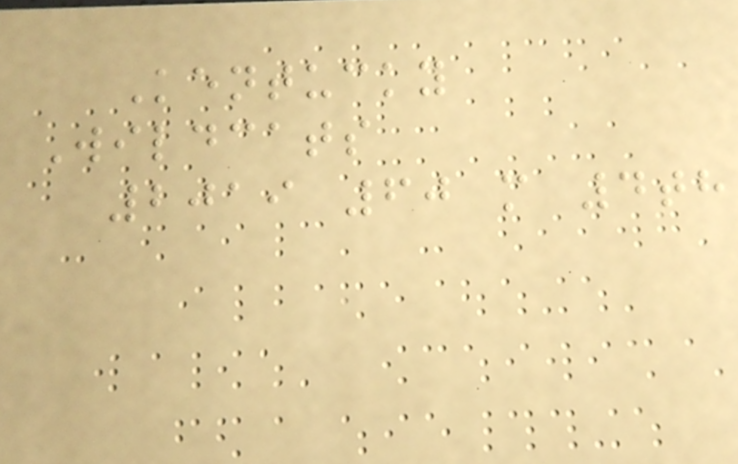Kentucky
Wildcats
2019 60 m 4th
